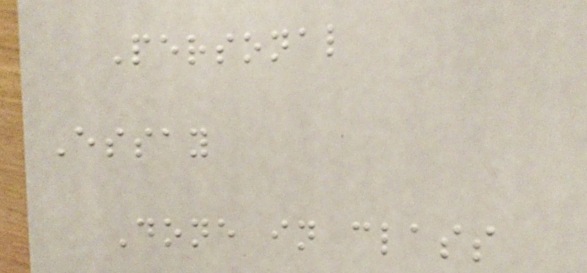Personal
Essay
Done in class
